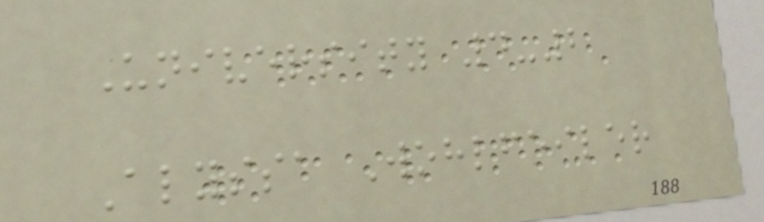University 4-2
Alyssa Wohlfeiler
